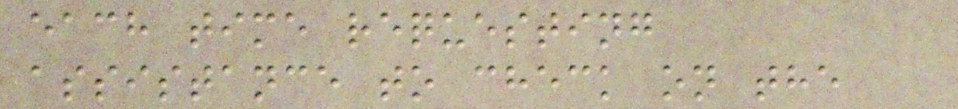each time requesting
assistance to check on the
